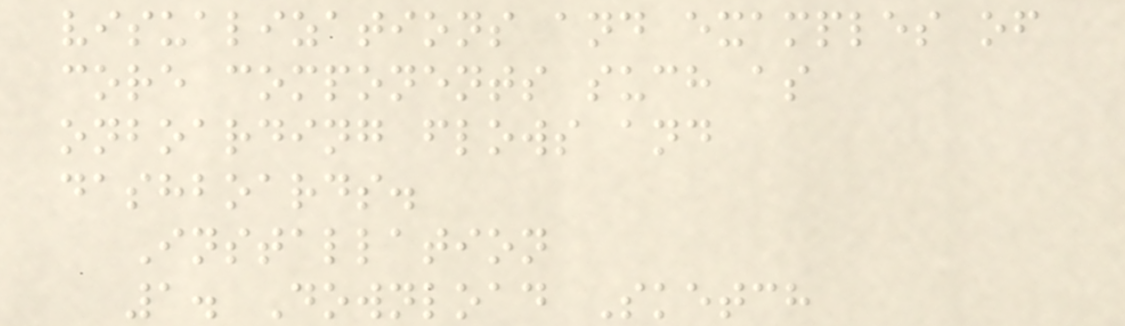visualizations and examples of
core components such as
onboarding flows and
dashboards.
Installation
1. Download Sketch
